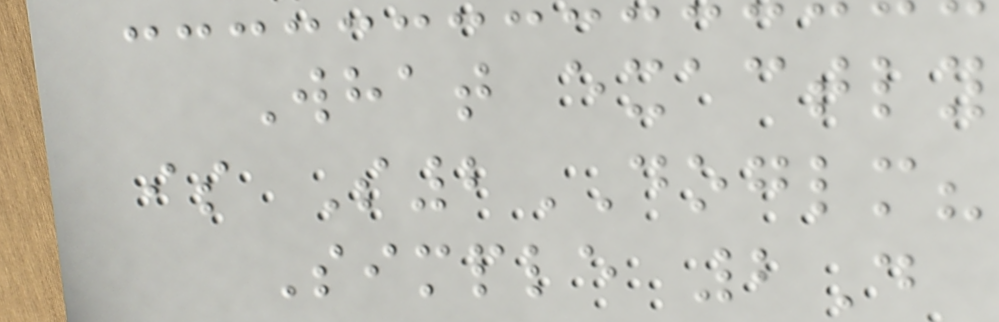What exactly
is S2DOGLM?
Simple 2D
